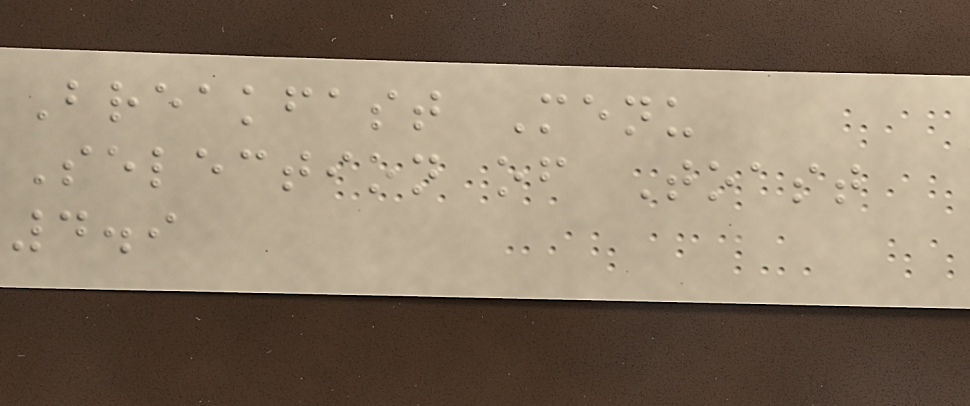Breakfast Menu
Selection of Toast
4.9
